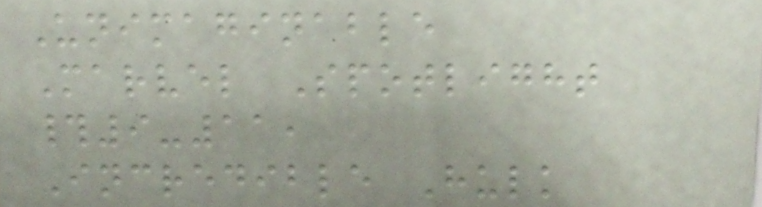Unimaginable
Marvel Spotlight
#9-11,
Incredible Hulk
